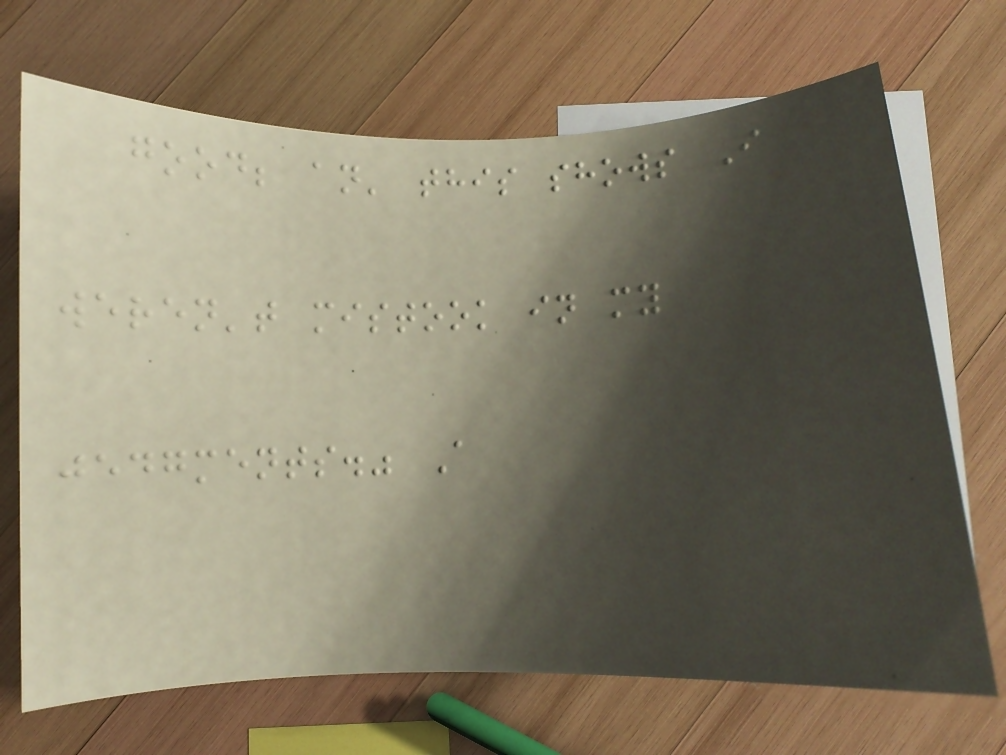good; an' this shows I
weren't mistook in my
jedgments." A
